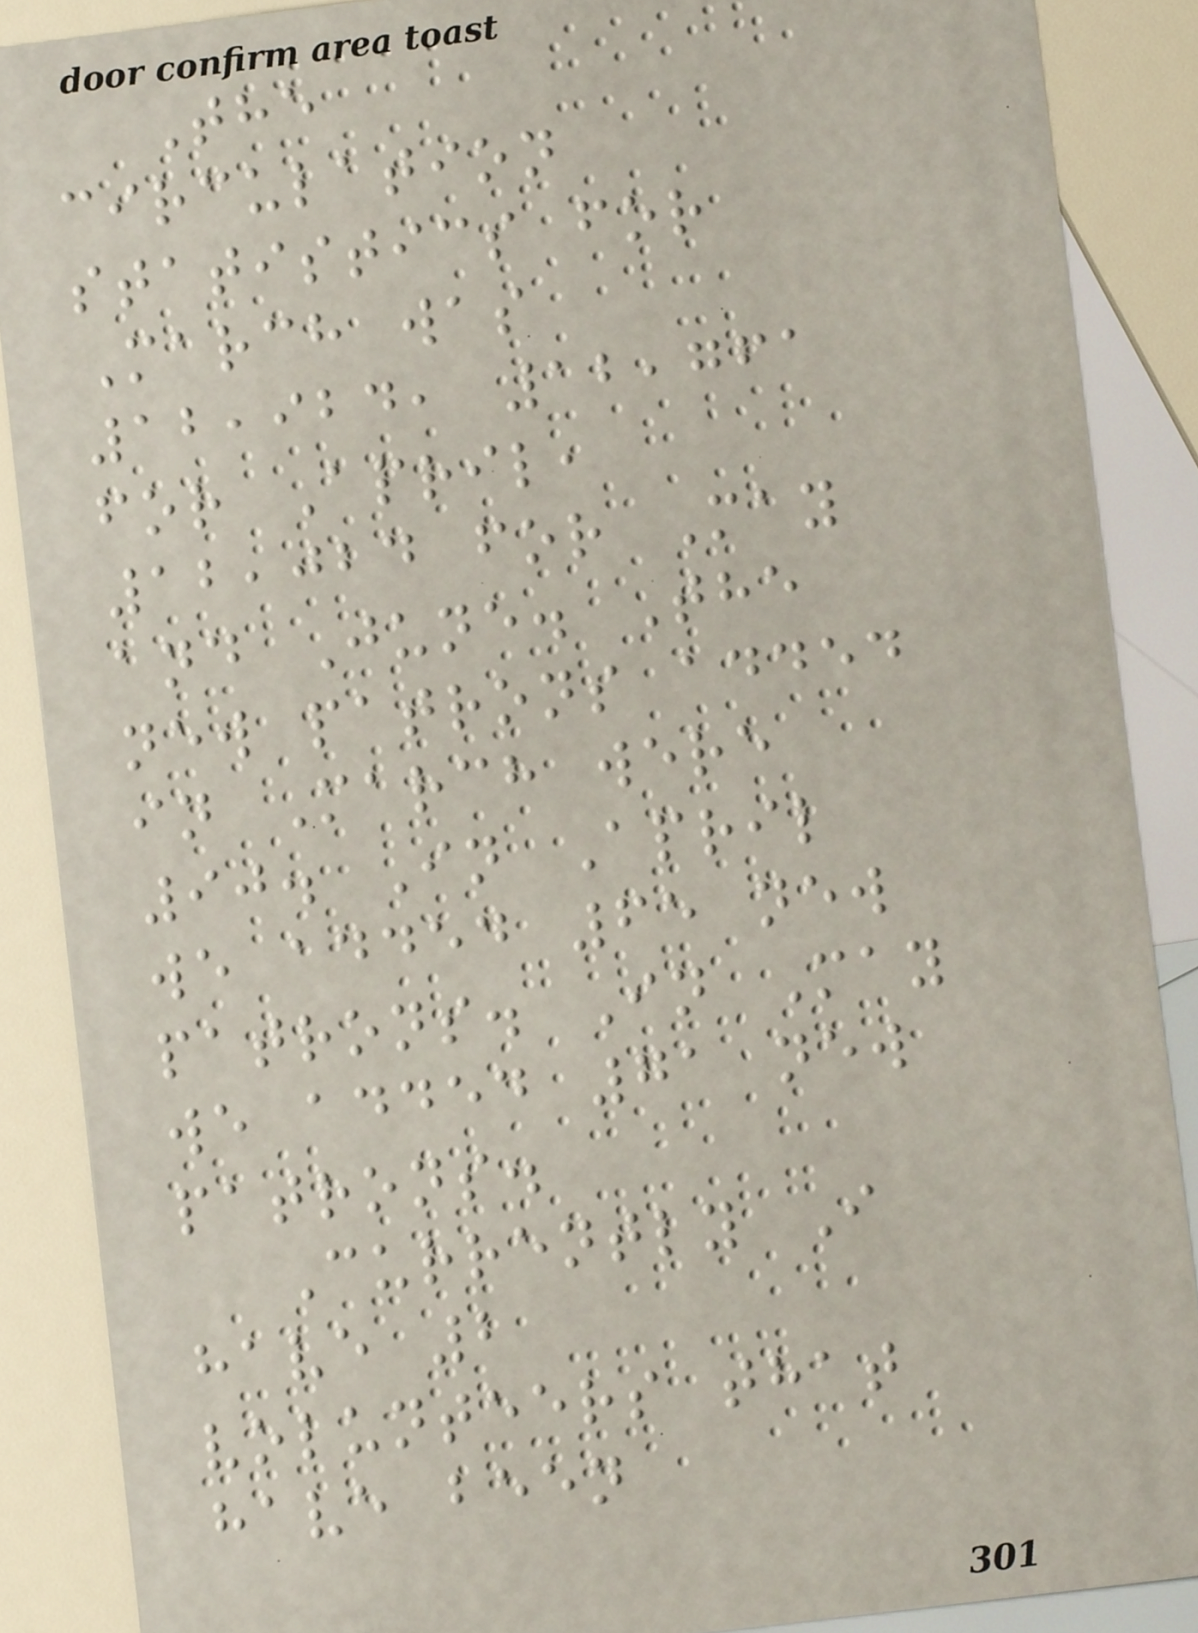The
circulation
statistics for
March was
12,924, 12,761
for April,
12,024 for May
and June. The
new patrons added
in March were
90. In April
we added 65 new
patrons. In May
we added 71 new
patrons.
Currently I
have 2
volunteers that
have been
